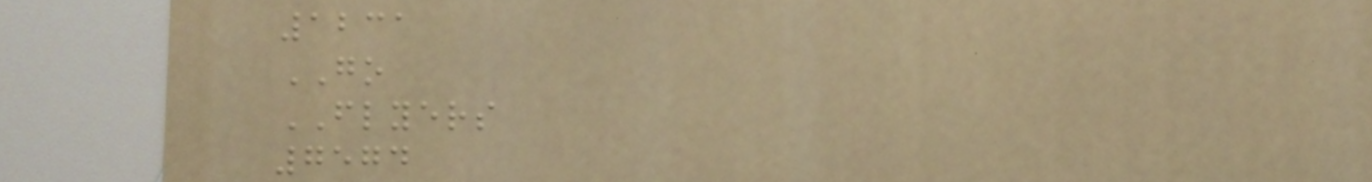1231
GO
FLYERS
7574
